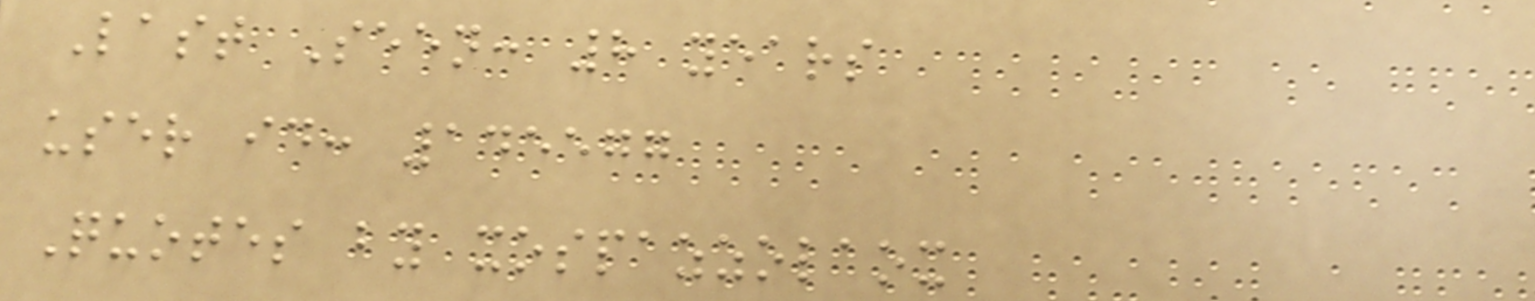Last Seen: 8 years
user id: 145577
Quotes by xospazzolaox
